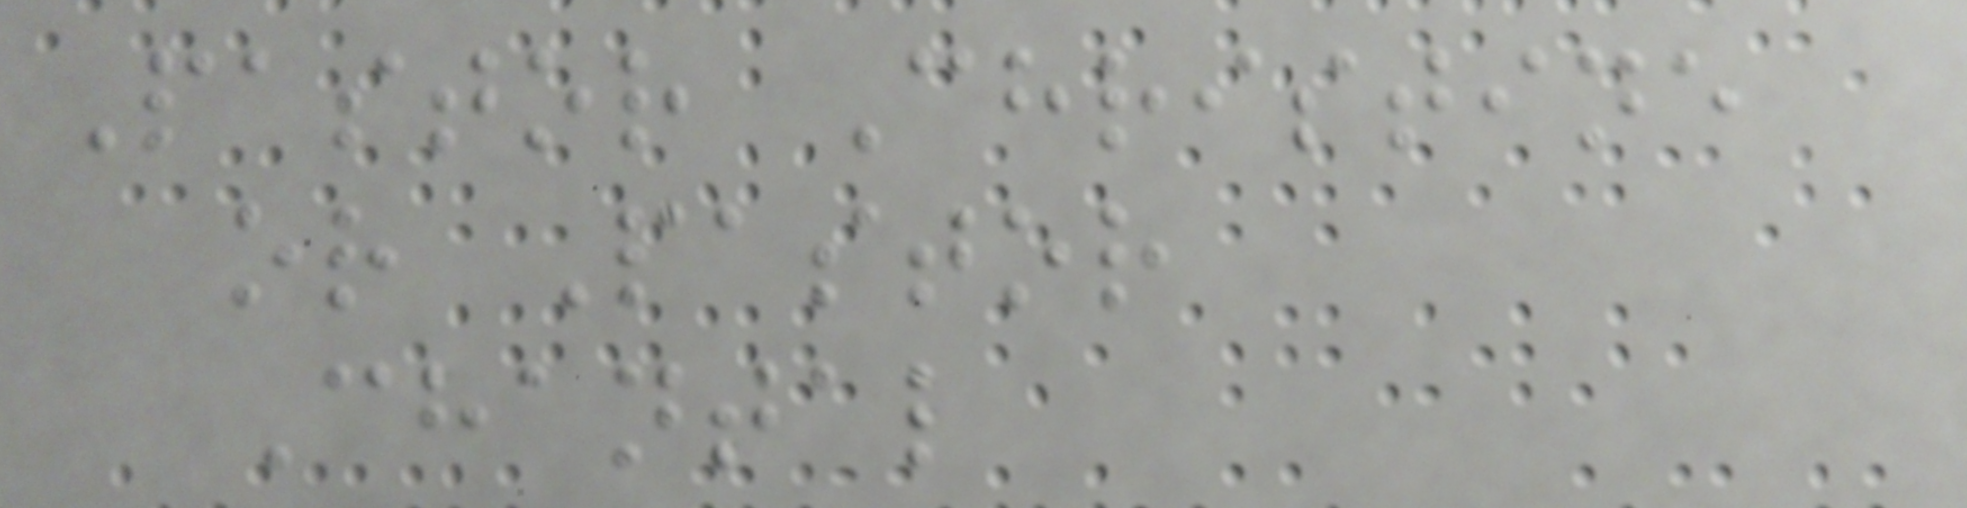Pastor Christine
or Pastor
Chantal
